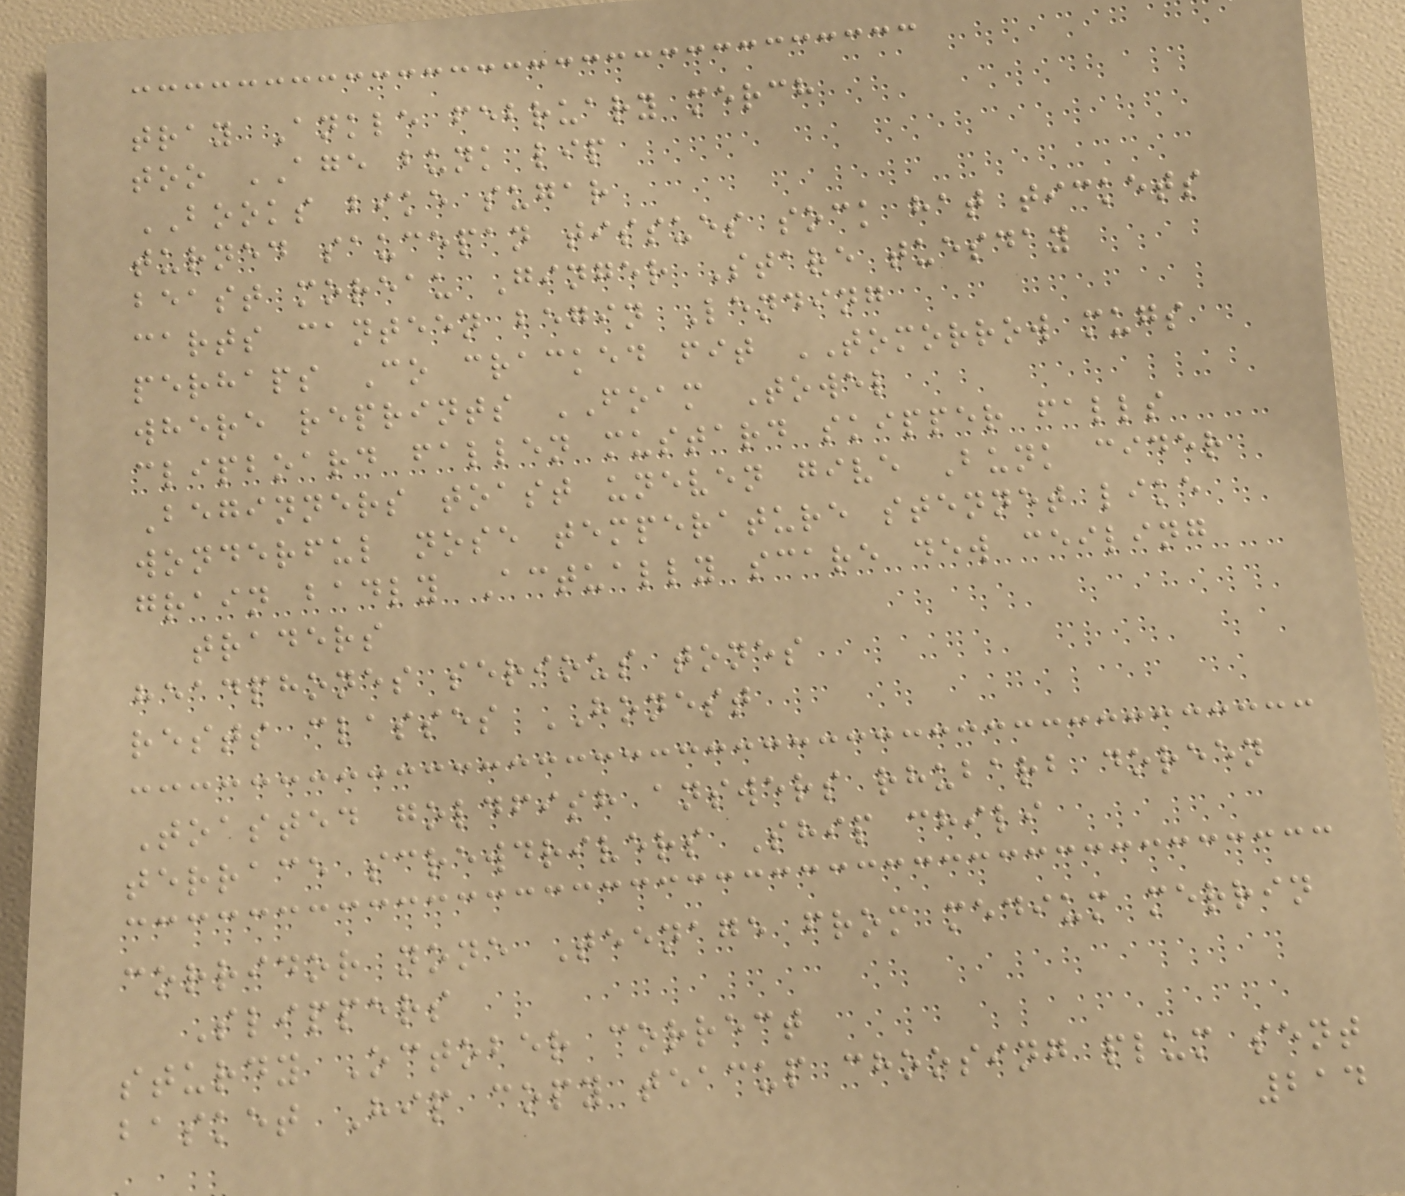tray Ankle february merch
too AGE bunk lip
BOOKS bike sugar
turned saucepan tissues sock hat tickets
beast moreau Ginger Stare tuesday
carts canteen begin Lending
perhaps Co cracked fit TOMORROW mugs
where reprints FOAM Towel
clipboard fallen mustard skipper falls
Beginners toast uneven give Bunk cider
wonderful nose temperature stennet like
grain badly Actually scare dew ceiling
traders
headphones serious tones
rests classes HONEST
Toasted goldfish answers rhubarb doreen
terrace screwdrivers Ship chili
corridor none Teenage from medium merrin
Slippers
sturdy October correct
basket Hip copy teacup choosing plum sent
214
